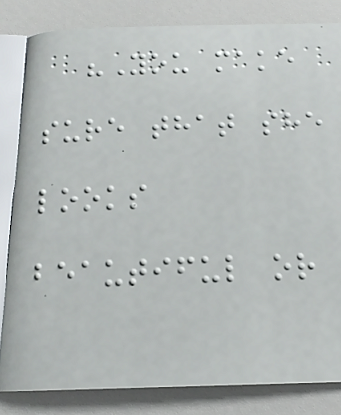"You make
sure that she
looks
beautiful or
